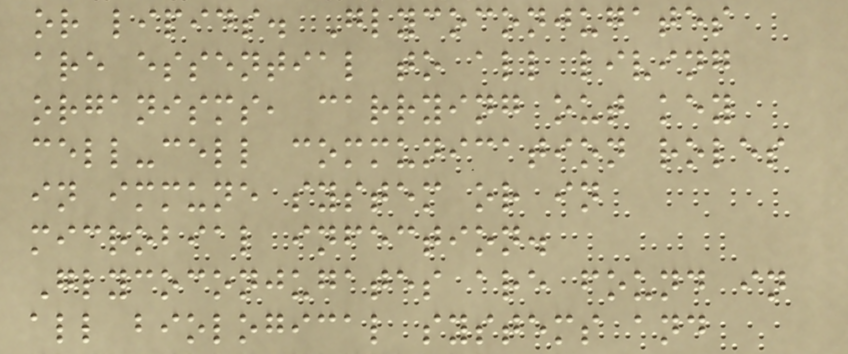or lipids. Glycoconjugates
are essential to all living
organisms, carrying out key
cell-cell communication roles
in immune system or in
microbial infection.
Glycoconjugates are found in
all biological systems and
